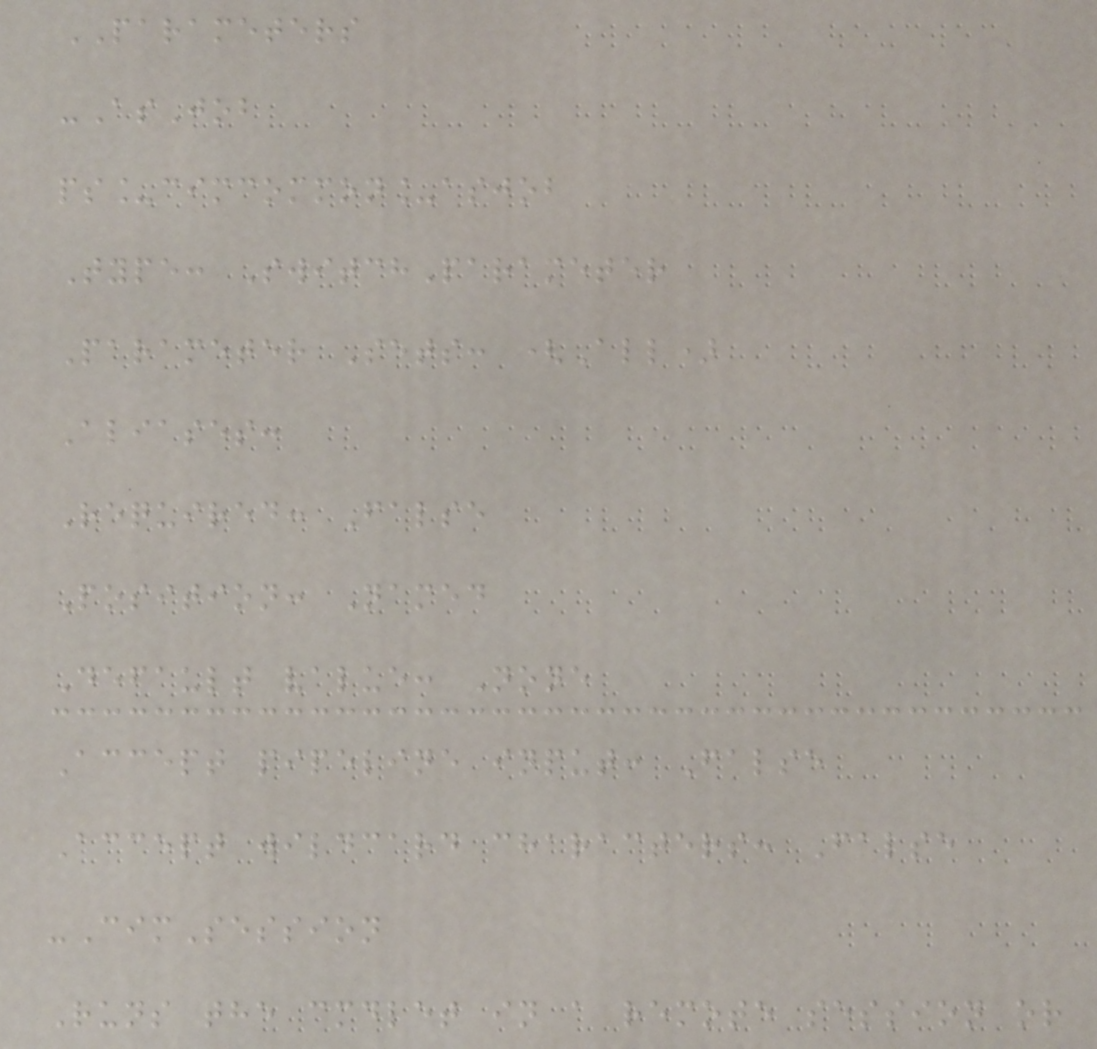PARAMETERS
-AsJob
ps_cimcommon_asjob
Type: SwitchParameter
Parameter Sets: (All)
Aliases:
Required: False
Position: Named
Default value: None
Accept pipeline input: False
Accept wildcard characters: False
-CimSession
Runs the cmdlet in a remote session or
